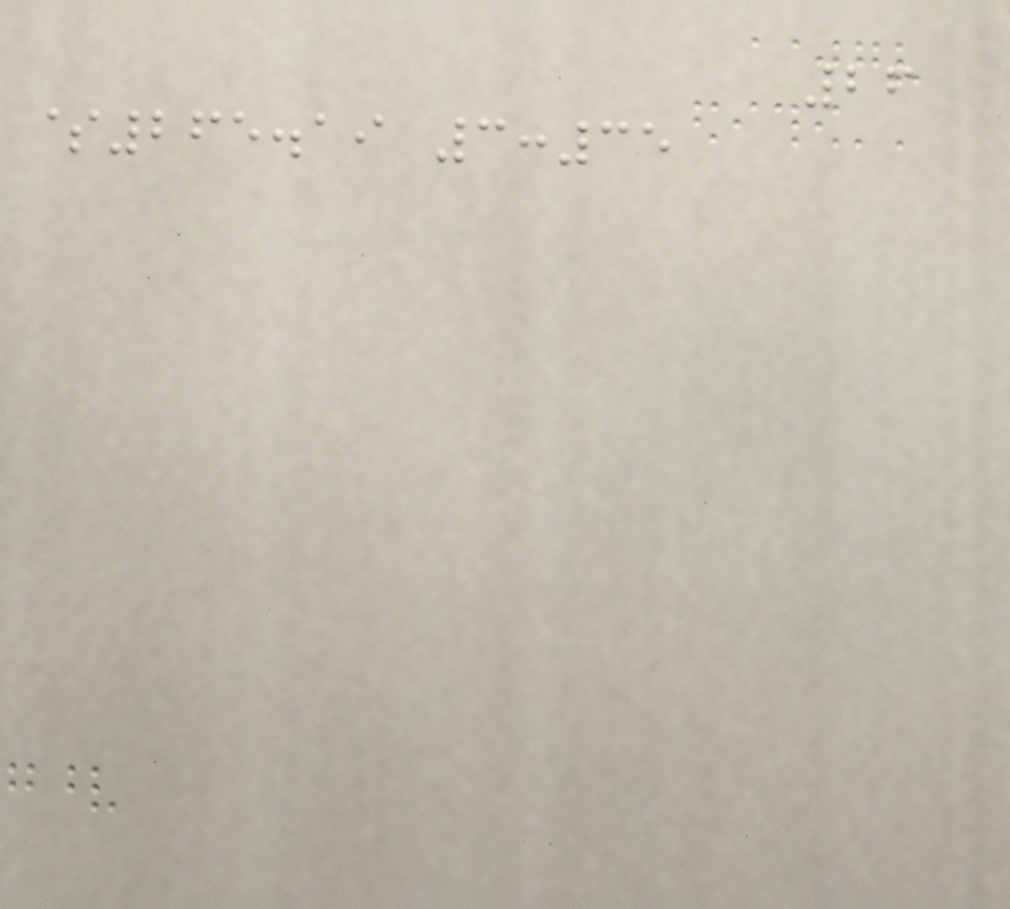26
$265.19 3:35
